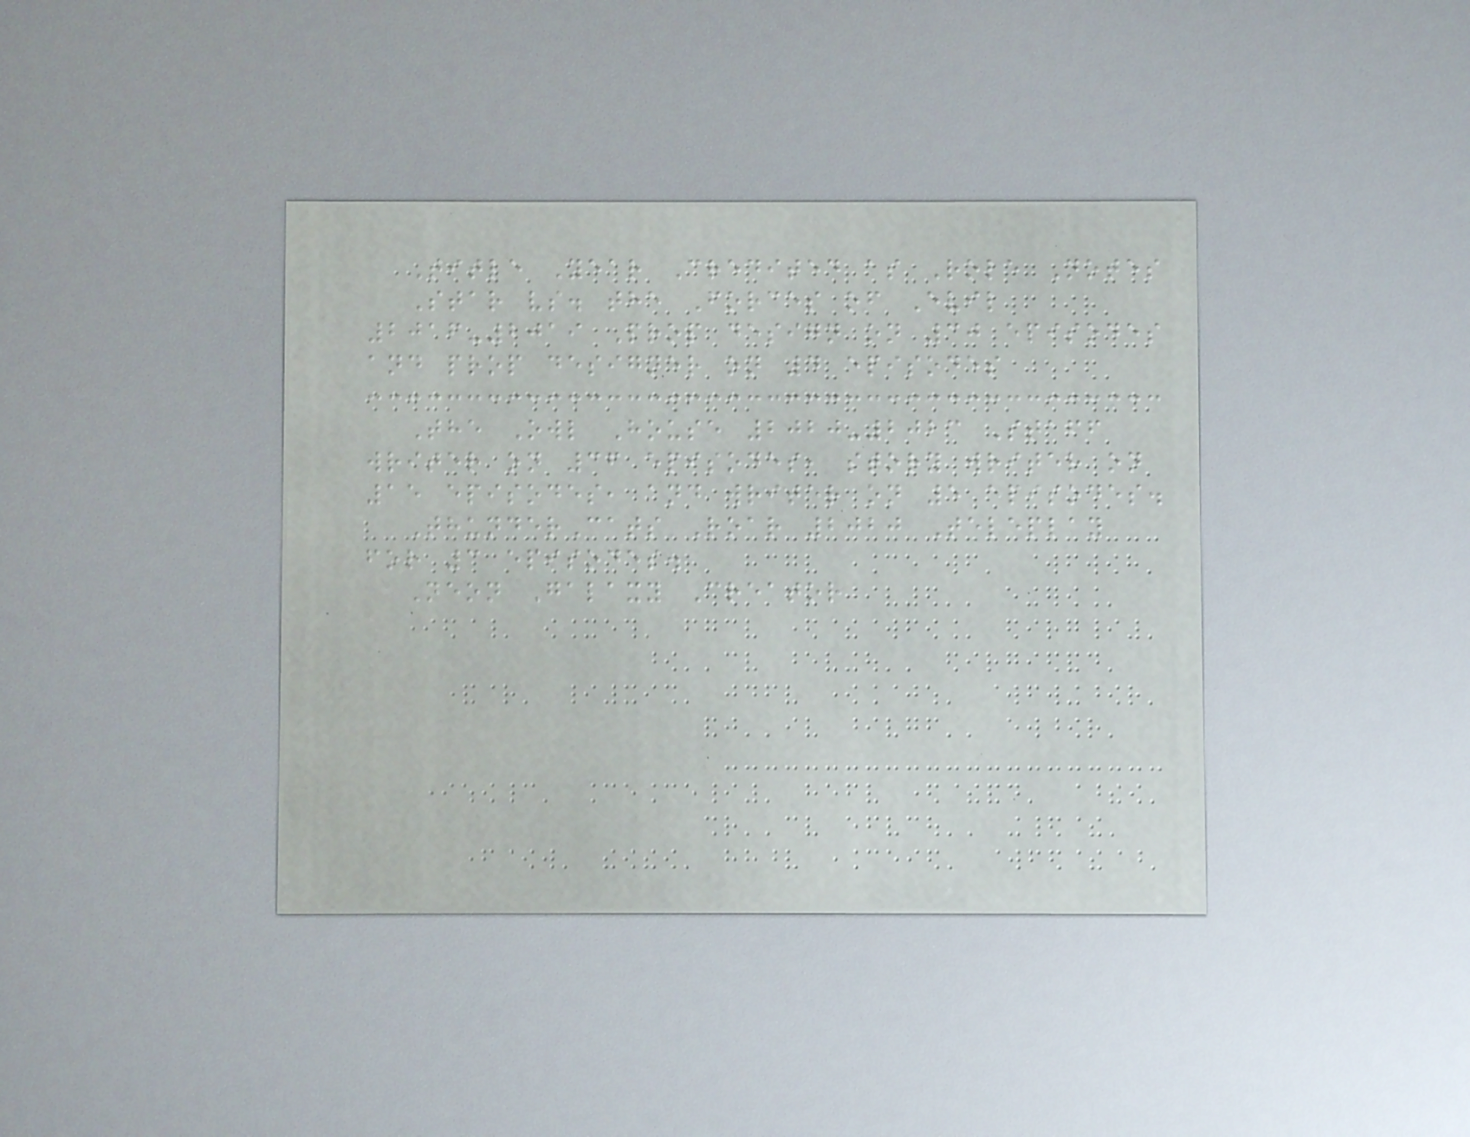Title Year Credited as Role Notes
Star vs. the Forces of Evil
2016-2019 Prop design on 30 episodes
and prop designer on 4 episodes
The Owl House 2020-2023 Staff
writer on 36 episodes, story writer on
15 episodes, and writer on 5 episodes.
ThunderCats Roar 2020 Teleplay
for 3 episodes.
Neon Galaxy Creator
